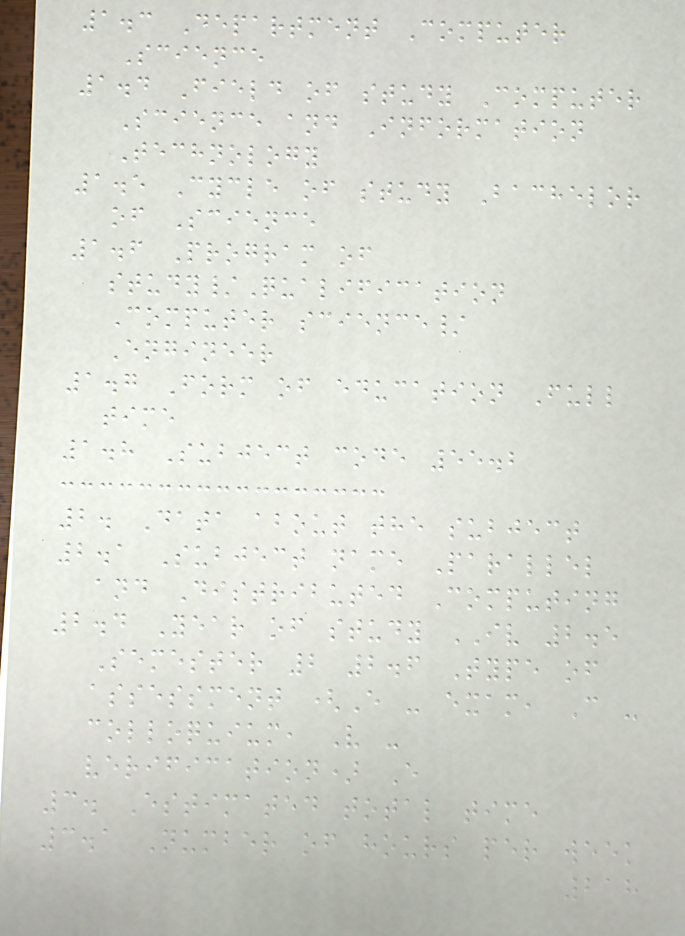1.3 Department Computer
Science
1.4 Field of study Computer
Science and Information
Technology
1.5 Cycle of study Bachelor
of Science
1.6 Program of
study/Qualification
Computer science/
Engineer
1.7 Form of education Full
time
1.8 Subject code 55.2
2. Data about the subject
2.1 Subject name Parallel
and Distributed Computing
2.4 Year of study IV 2.5
Semester 2 2.6 Type of
assessment (E - exam, C -
colloquium, V -
verification) E
3. Estimated total time
3.1 Number of hours per week
218
